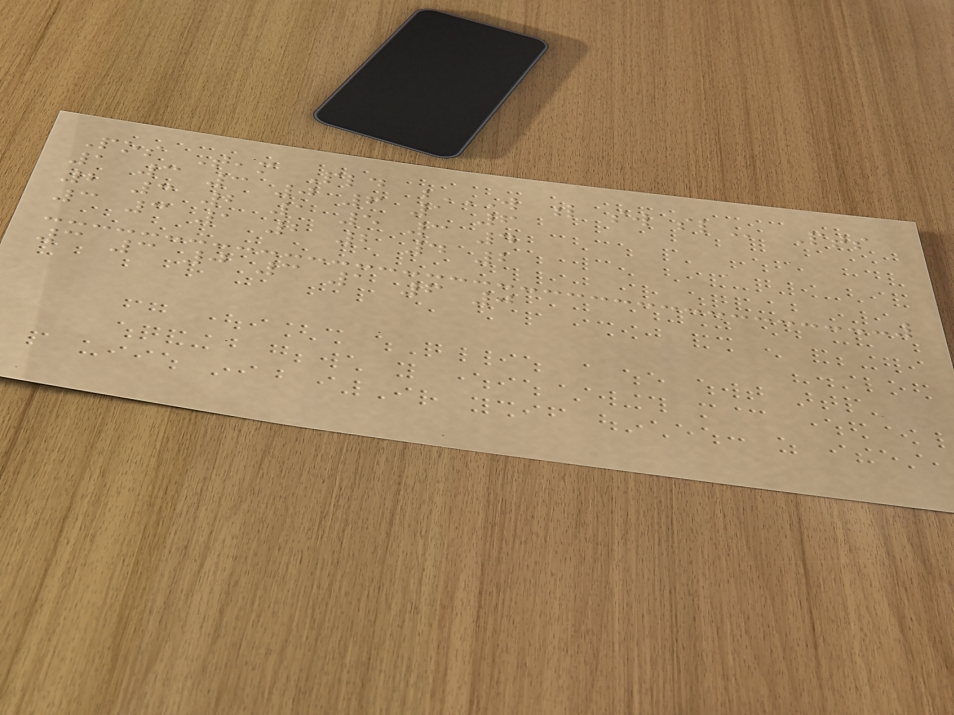Pos Team Pld W L SW SL Pts
1 3 3 0 6 1 6
2 3 2 1 5 3 4
3 3 1 2 2 4 2
3 3 0 3 1 6 0
